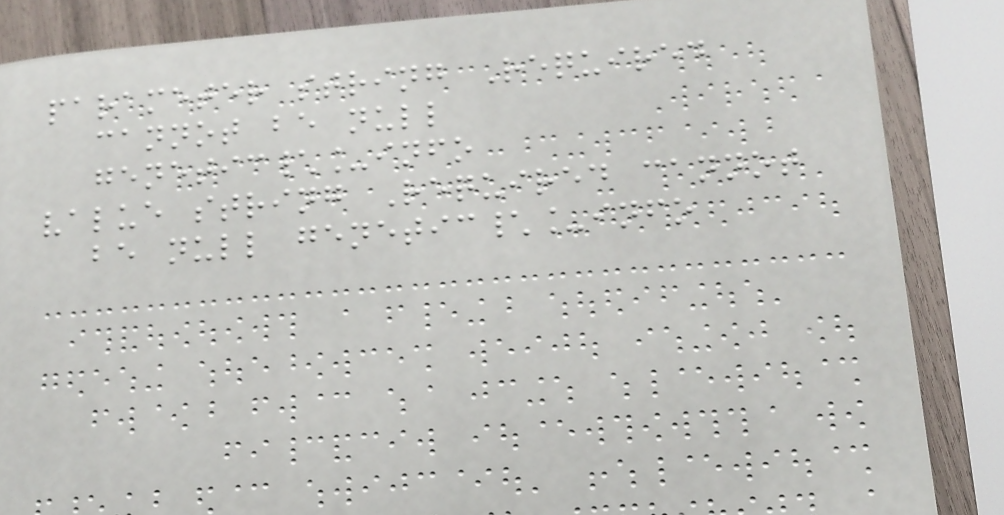parameter string Required
cannot be null
genetic\_info
value string Required cannot
be null genetic\_info
